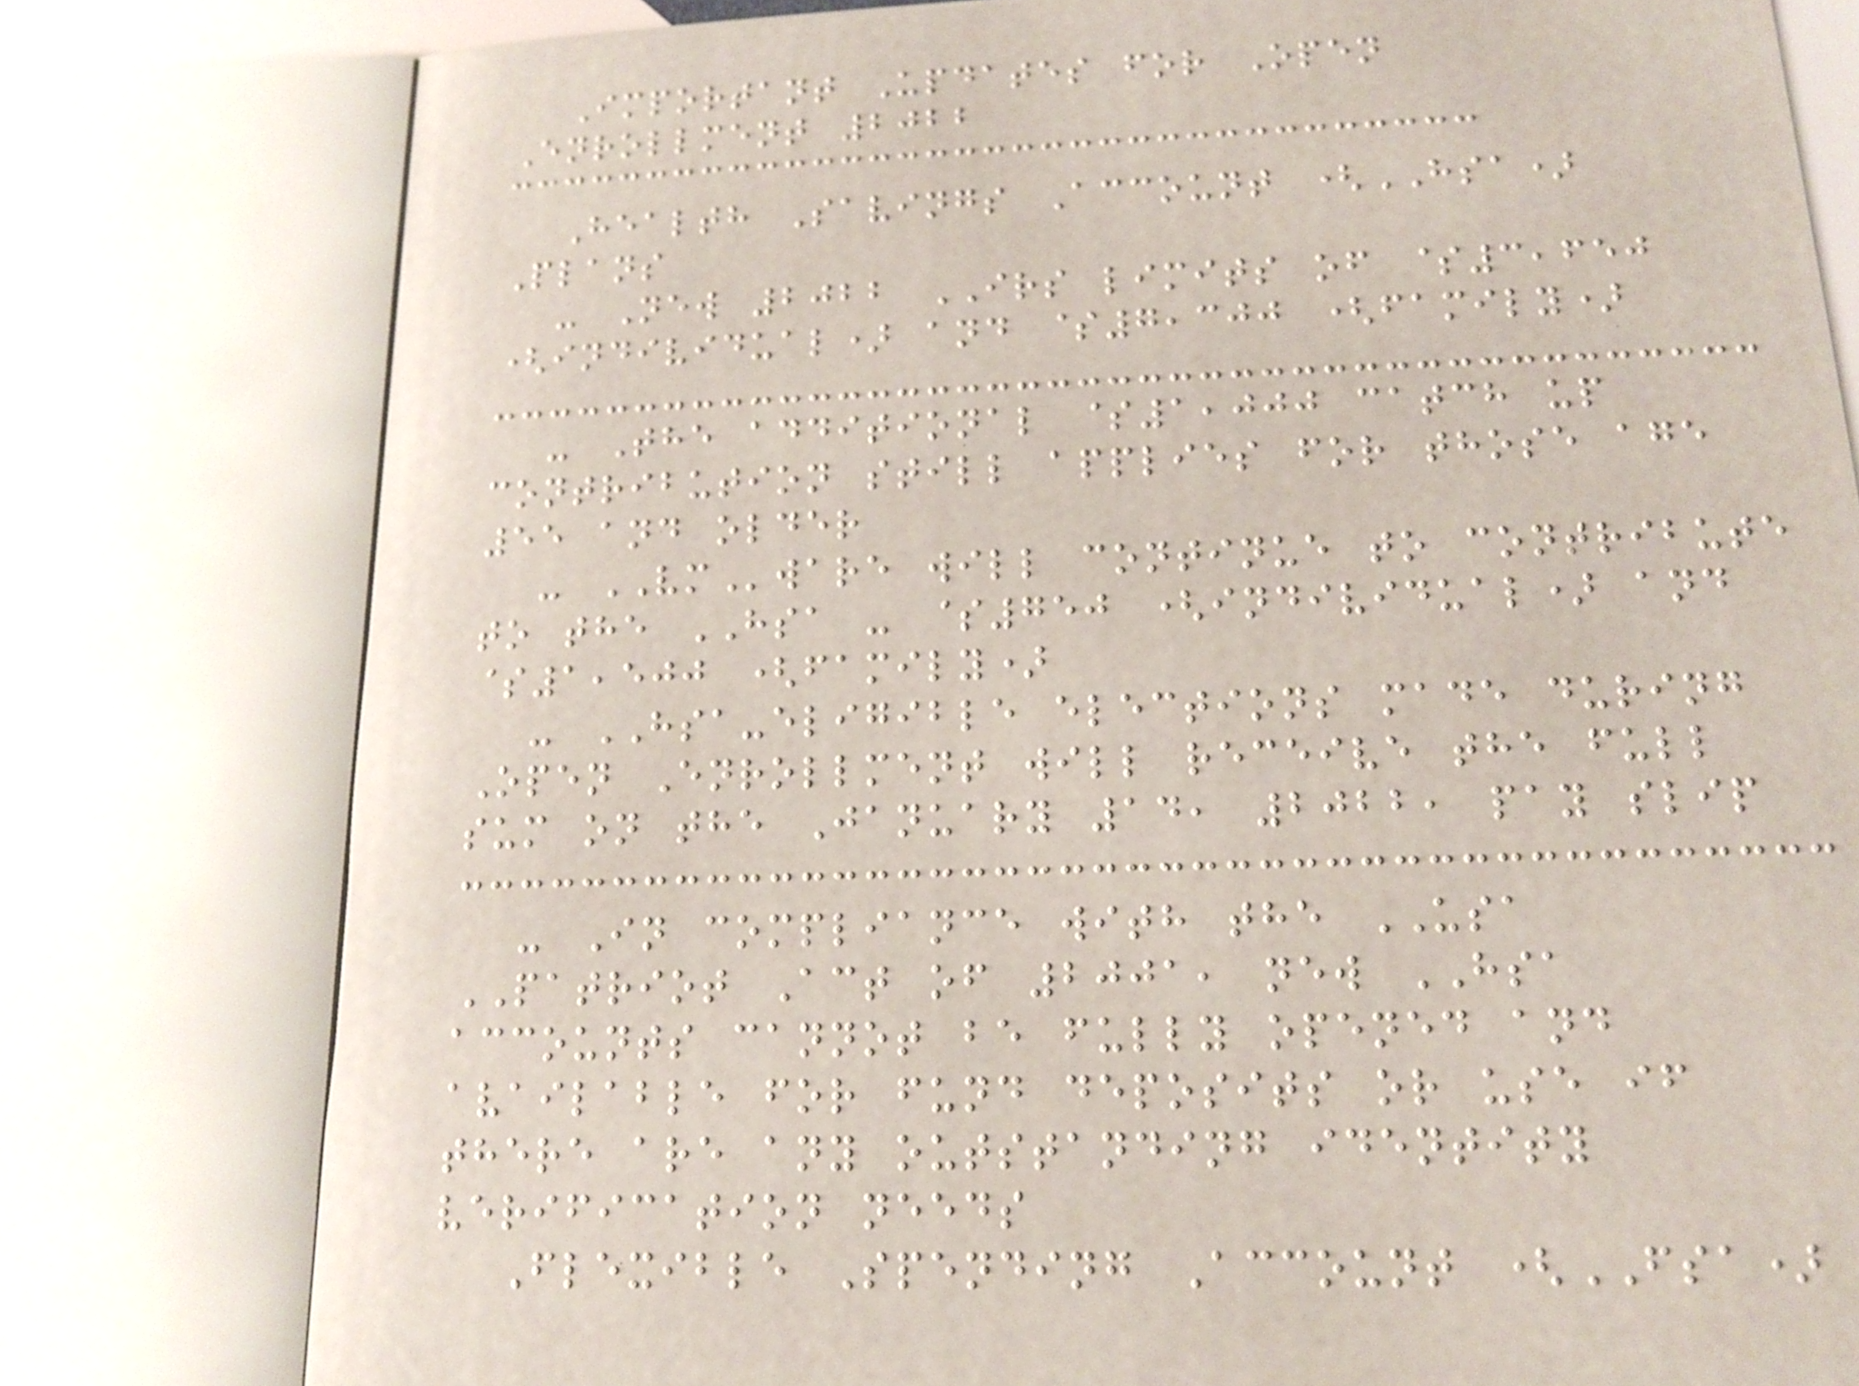Important Updates for Open
Enrollment 2022
Health Savings Account (HSA)
Plans
- New 2022 IRS limits of $3,650
(individual) and $7,300 (family)
- The additional $1,000 catch up
contribution still applies for those age
55 and older
- VMware will continue to contribute
to the HSA - $750 (individual) and
$1,500 (family)
- HSA-eligible elections made during
Open Enrollment will receive the full
sum on the January 14, 2022, pay slip
- In compliance with the USA
PATRIOT Act of 2001, new HSA
accounts cannot be fully opened and
available for fund deposits or use if
there are any outstanding identity
verification needs
Flexible Spending Account (FSA)
